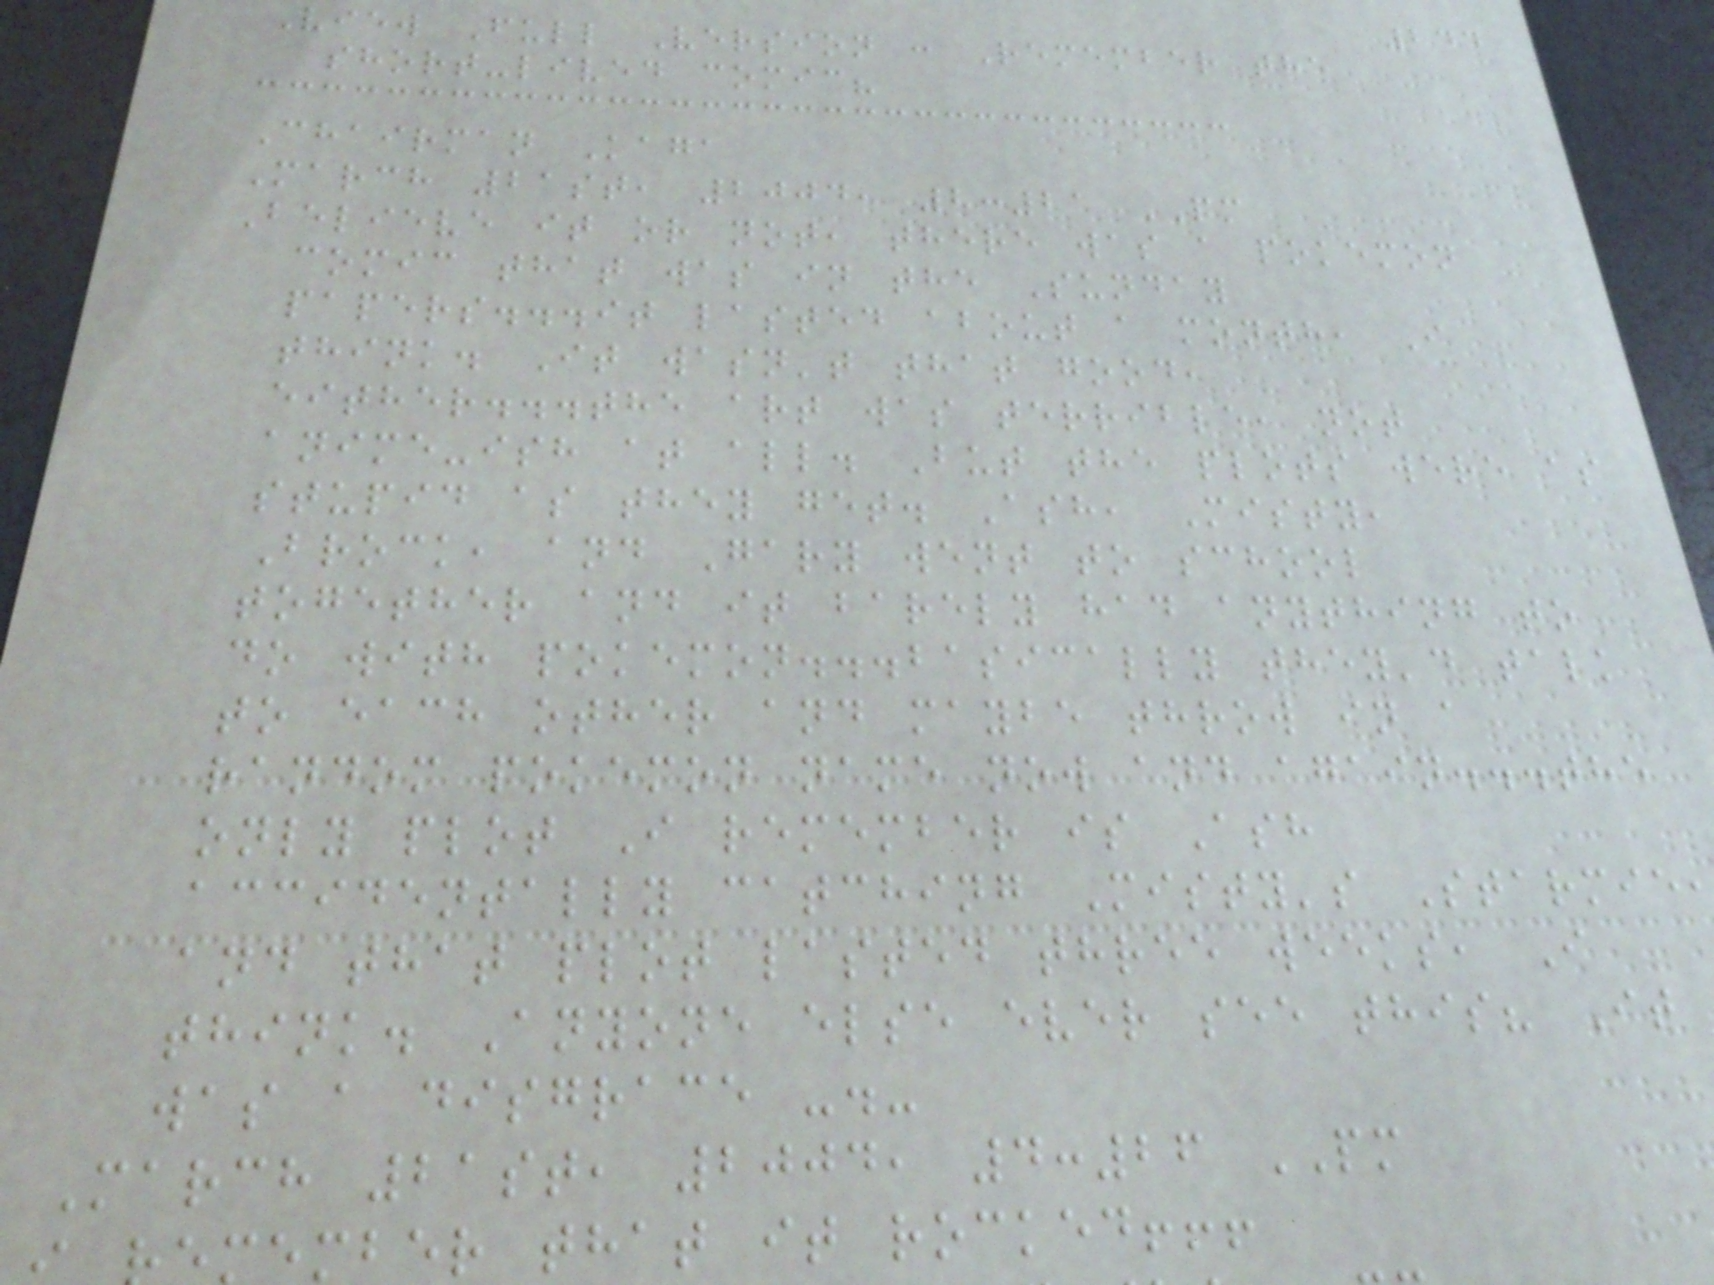244
View Full Version : Remember the
short-lived comic?
Chairman Kaga
March 21st, 2004, 2:21 PM
Believe it or not, there was a pokemon
comic that was in the Sunday
papers...it lasted about a month, I
think. It wasn't that good,
either...the art was terrible, not
anime-ish at all. But the plots were as
stupid as they get. Ash, Misty,
Brock, and Gary went to school
together and it barely had anything to
do with pokemon...basically they'd talk
to each other and maybe throw in a
random pokemon name now and again...the
only plot I remember is Ash
accidentally catching Misty's Starmie
and that plot lasted three weeks, I
think. Anyone else ever see this? It
was a disgrace -.-
March 21st, 2004, 4:26 PM
ember that it rocked!!!
